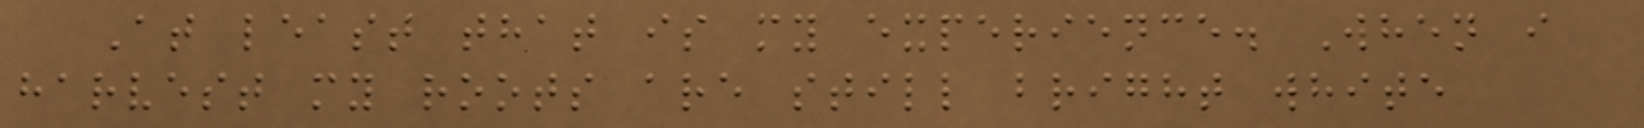At least that is my experience. When i
harvest my roots are still bright white
